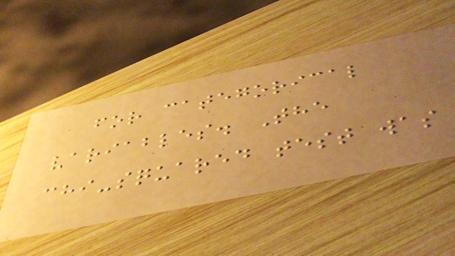for categorical
variables. The
chi-squared test was
